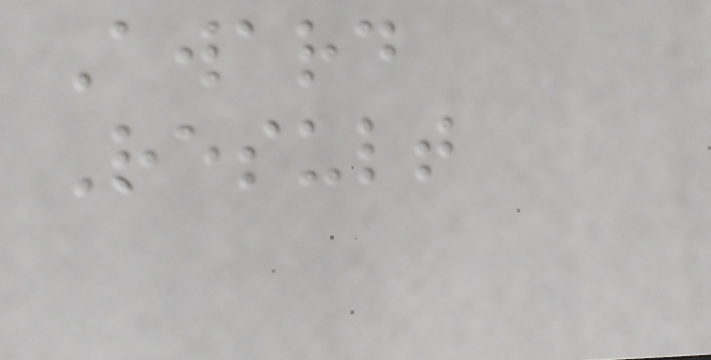Award
Result
